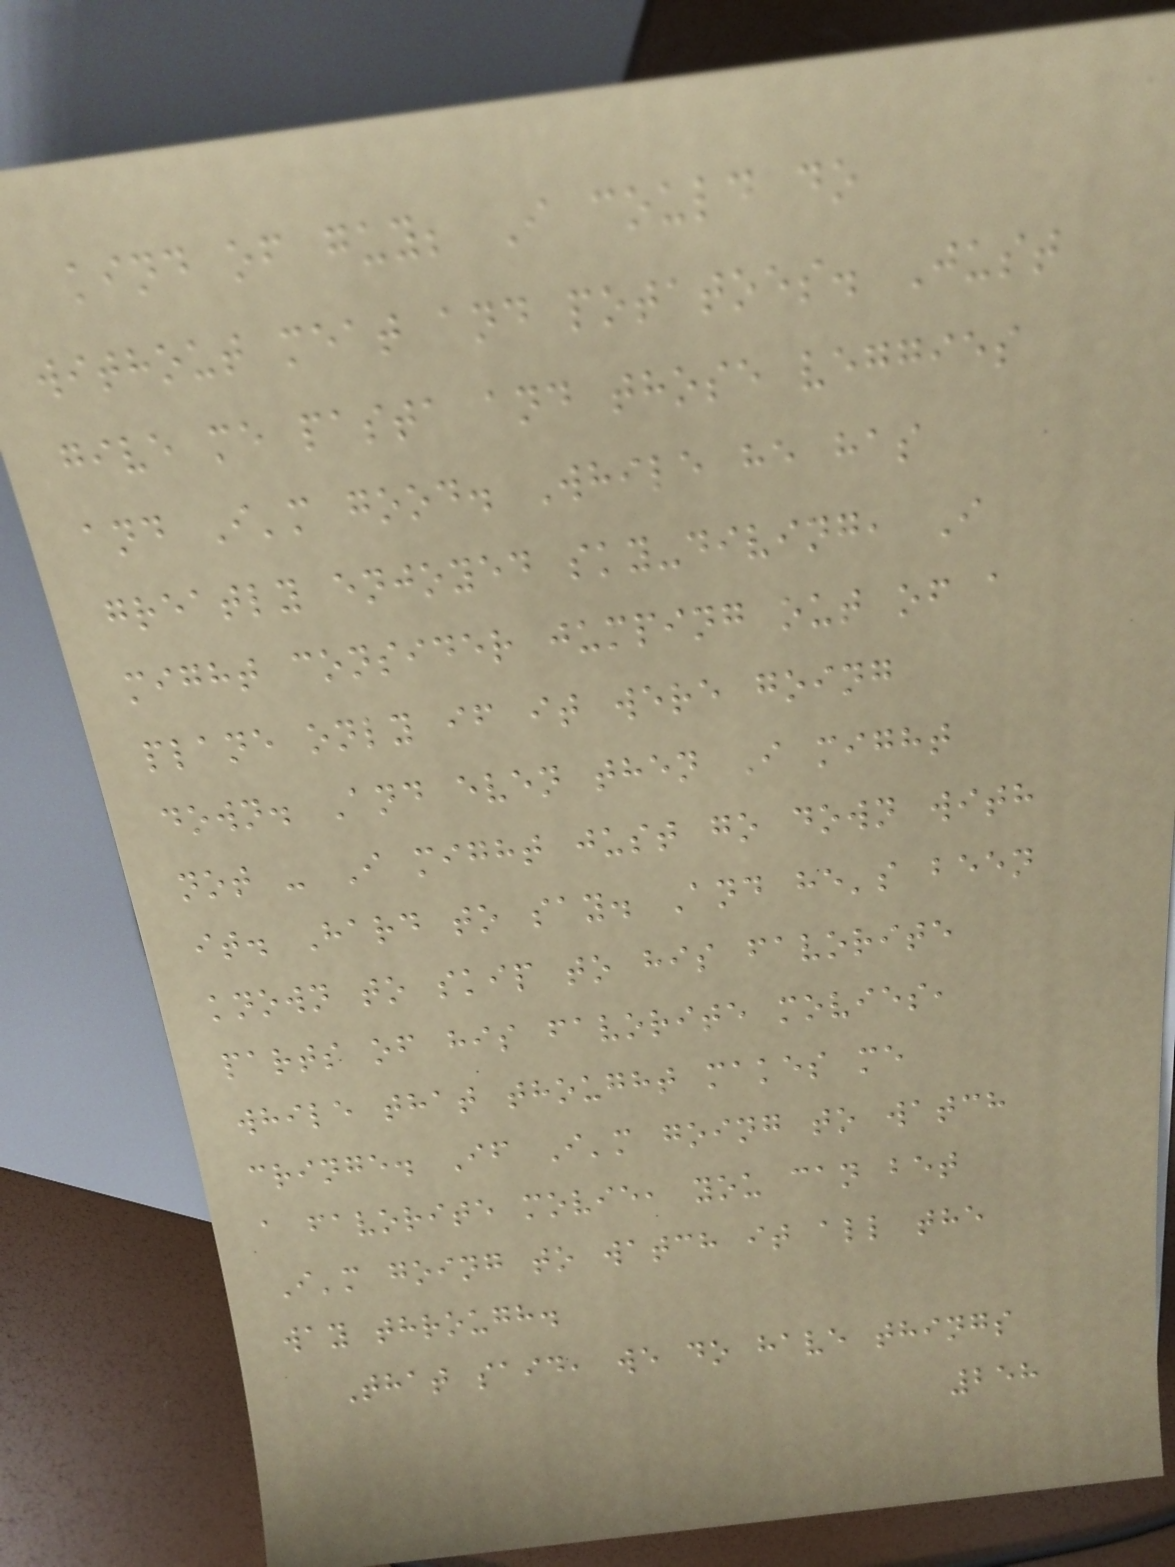kind of guy; I could do
without meat and potatoes. Just
give me pasta and those veggies
and I'm good. While he has
greatly enjoyed sky-diving, I
might consider jumping out of a
plane only if it were going
down. And even then I might
not - I might just go down with
it. Hard to say. And he's been
known to skip to his favorite
parts of his favorite movies,
while that thought makes me
cringe. If I'm going to watch
a favorite movie, you can bet
I'm going to watch it all the
way through.
That said, we do have things
258
